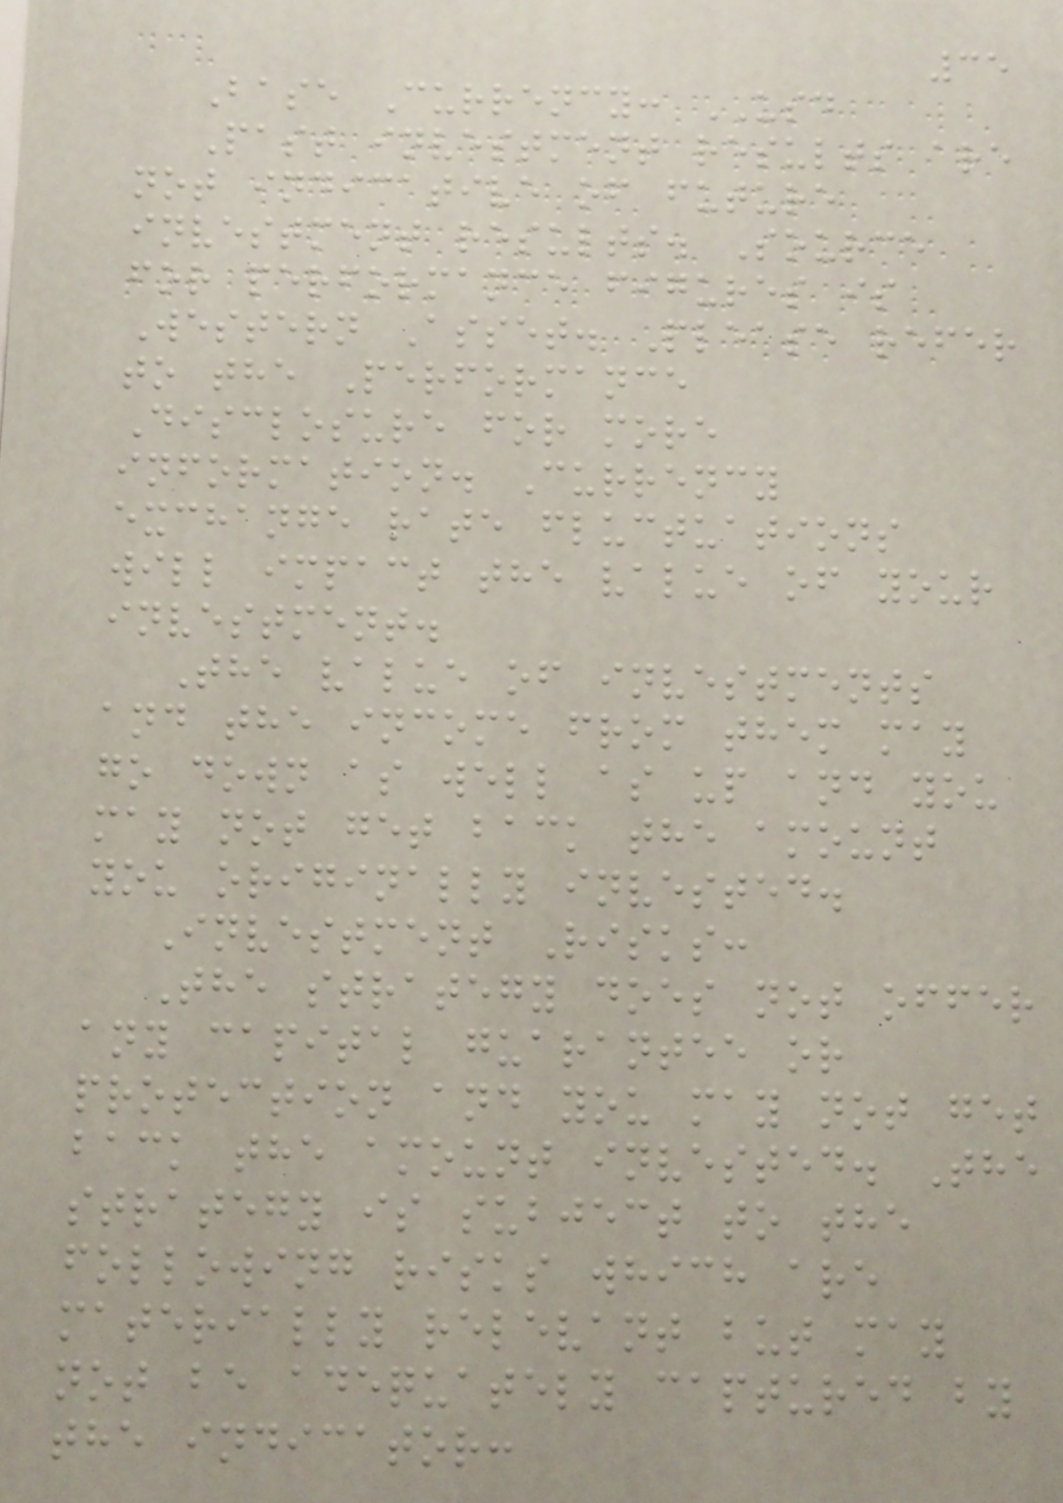35
Base Currency: USD
Past investment results are
not indicative of future
investment results. Source
for performance figures is
Western Asset. Please refer
to the Performance
Disclosure for more
information. Currency
exchange rate fluctuations
will impact the value of your
investment.
The value of investments
and the income from them may
go down as well as up and you
may not get back the amount
you originally invested.
Investment Risks:
The strategy does not offer
any capital guarantee or
protection and you may not get
back the amount invested. The
strategy is subject to the
following risks which are
materially relevant but may
not be adequately captured by
the indicator:
